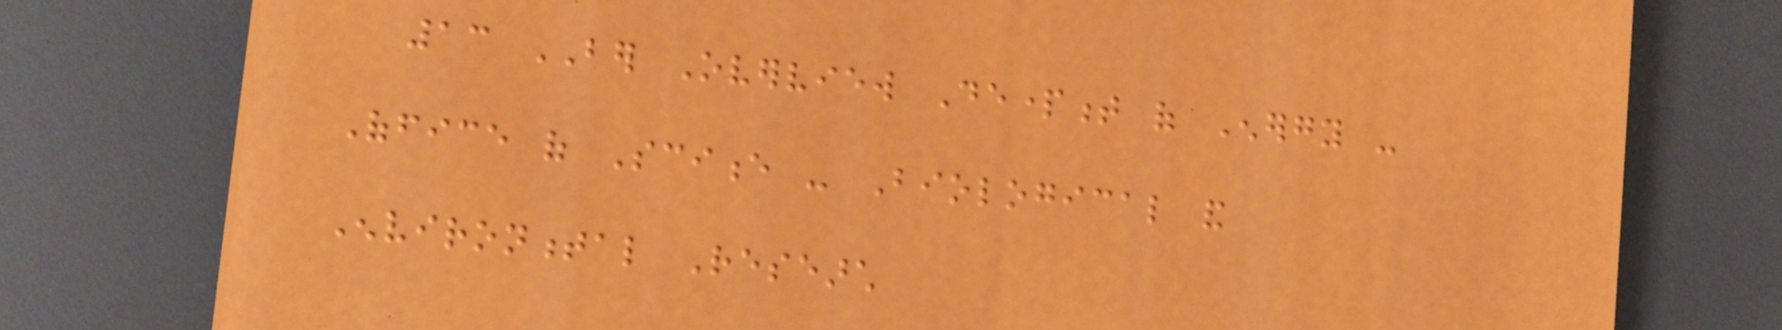13 BER Overview Department of Energy -
Office of Science - Biological and
Environmental Research
